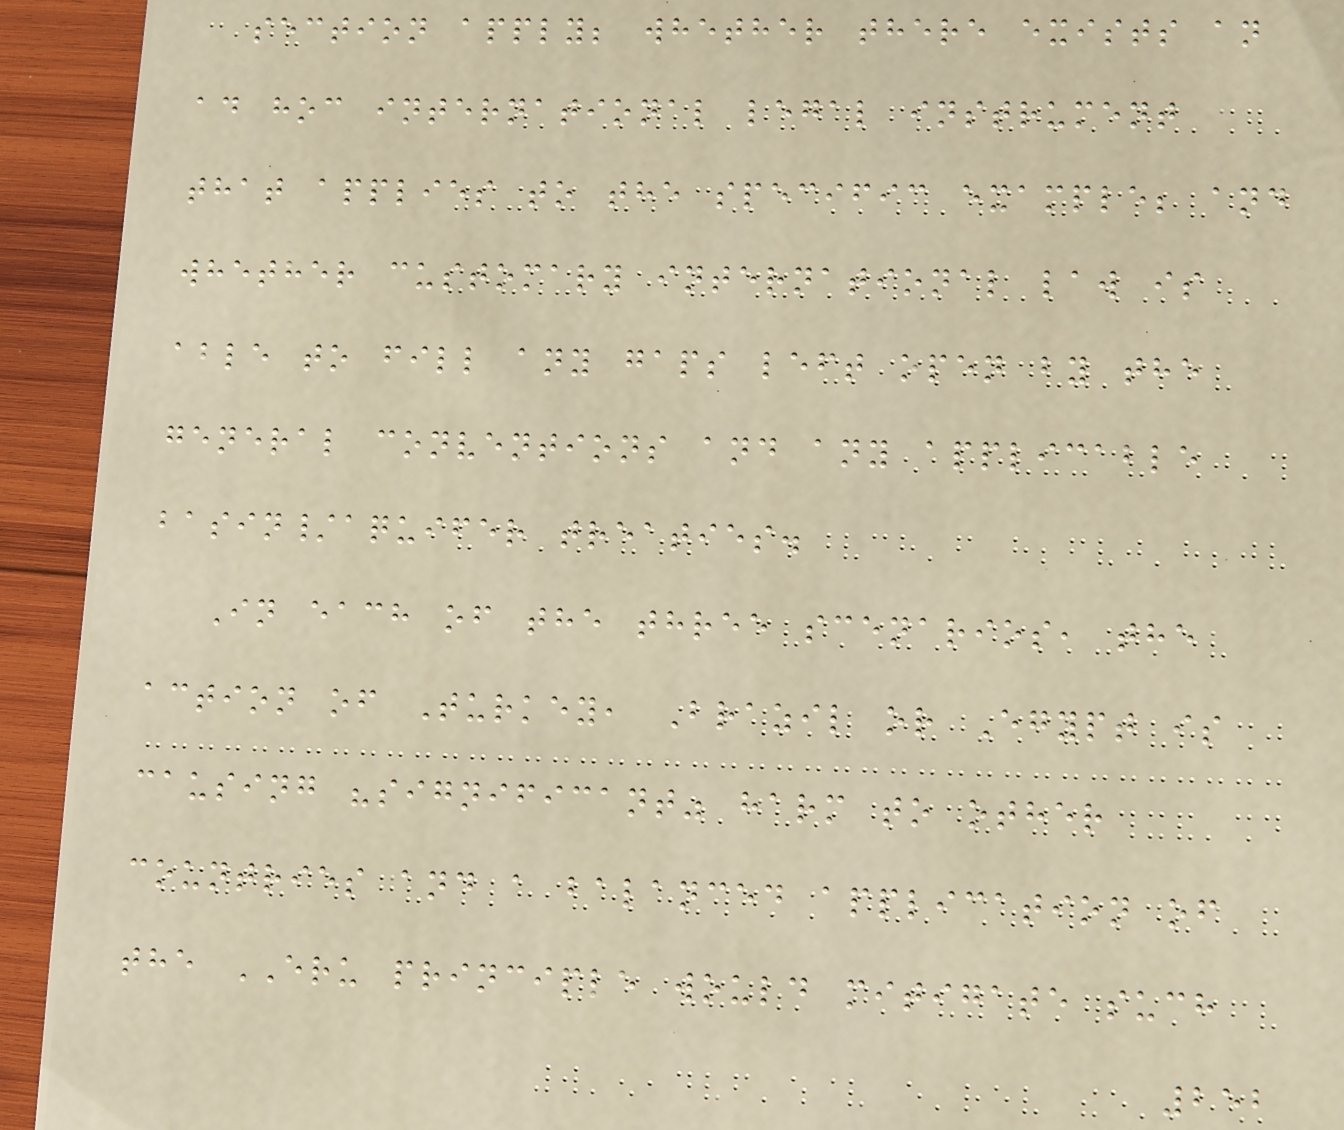section apply; whether there exists an
ad hoc international legal instrument
that applies to the specific example; and
whether customary international law is
able to fill any gaps left open by the
general conventions and any applicable
basin/aquifer treaties.
In each of the three scenarios, the
action of Turkey, Brazil or Egypt is
causing "significant" harm to other
countries and a balanced application of
the ERU principle would mitigate such
252
